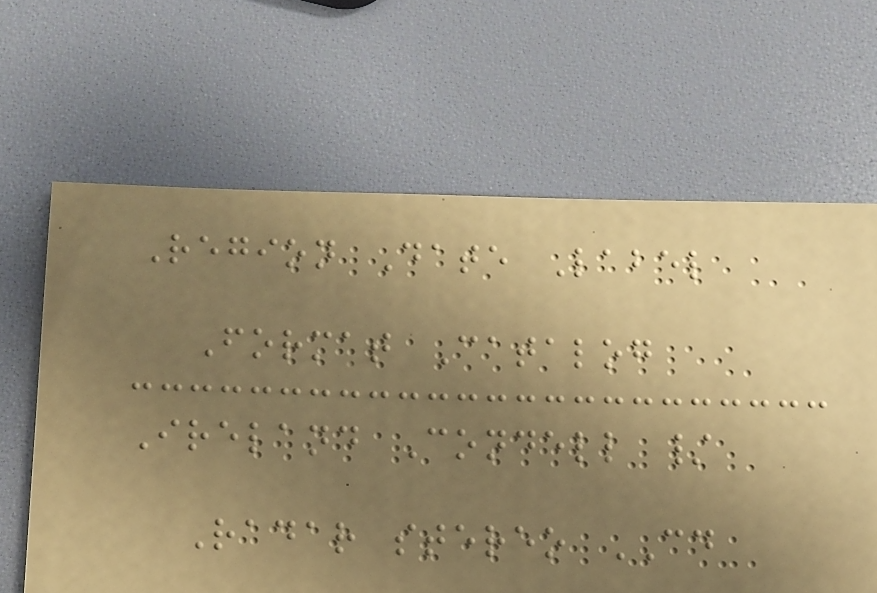Region Date Label
Format Catalog
Ireland Condell /
Radar stereo CD
